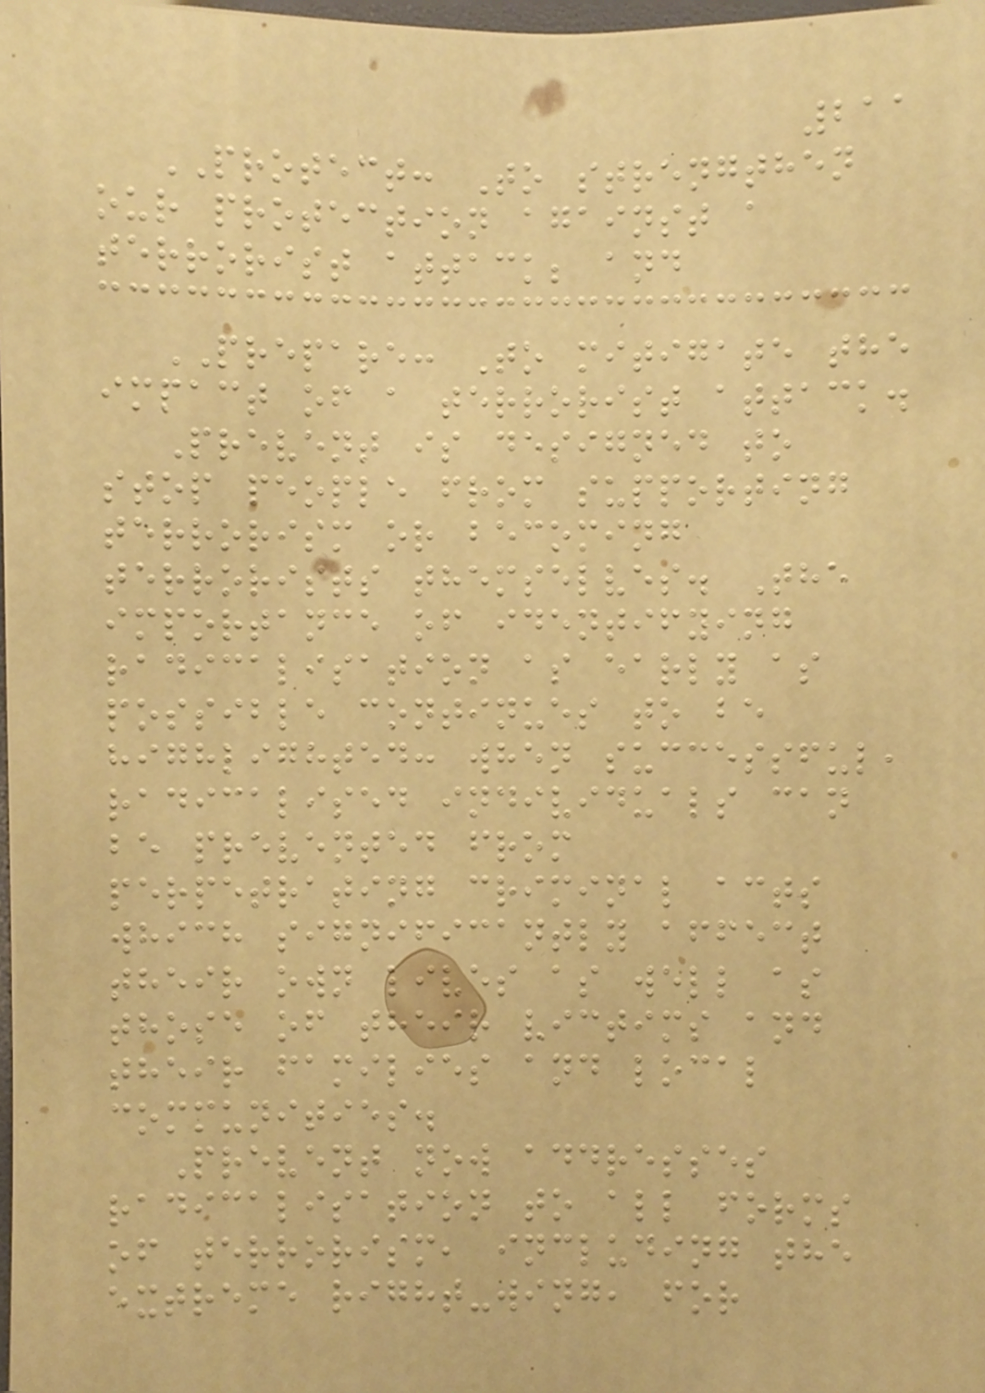211
PROTECT: To strengthen
our protection against a
terrorist attack; and
PREPARE: To mitigate the
impact of a terrorist attack.
Prevent is designed to
stop people from supporting
terrorism or becoming
terrorists themselves. The
importance of identifying
radicalisation as early as
possible continues to be
highlighted: when successful,
radicalised individuals can
be prevented from
perpetrating criminal acts
which significantly affect
their own lives as well as
those of their victims and
their families and local
communities.
Prevent now addresses
radicalisation to all forms
of terrorism, including the
extreme right-wing, for
